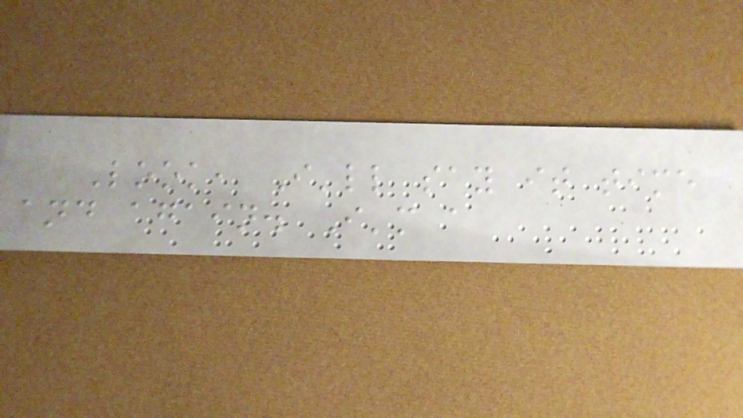Look, I'll say it time
and again. I'm a
